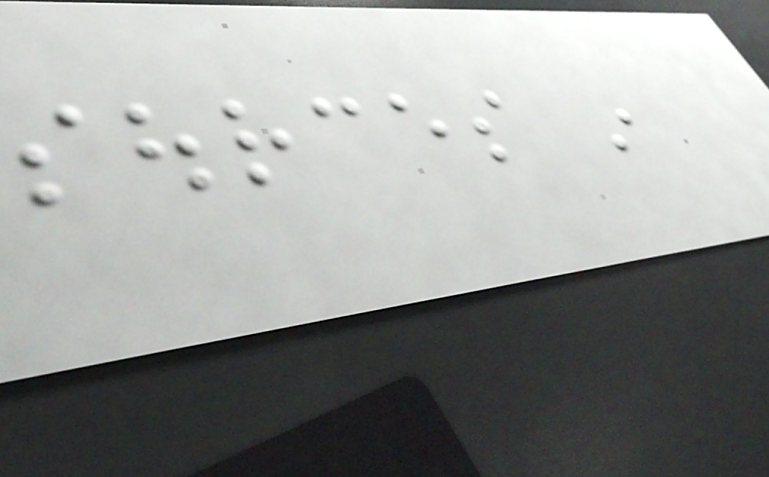sources in
